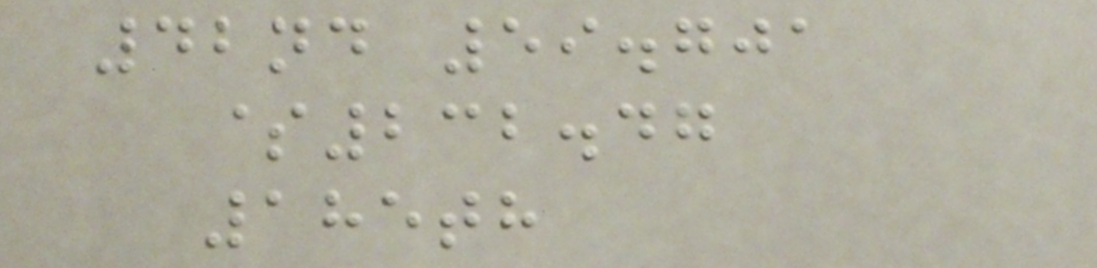42nd 59.701
$232.47
185th
